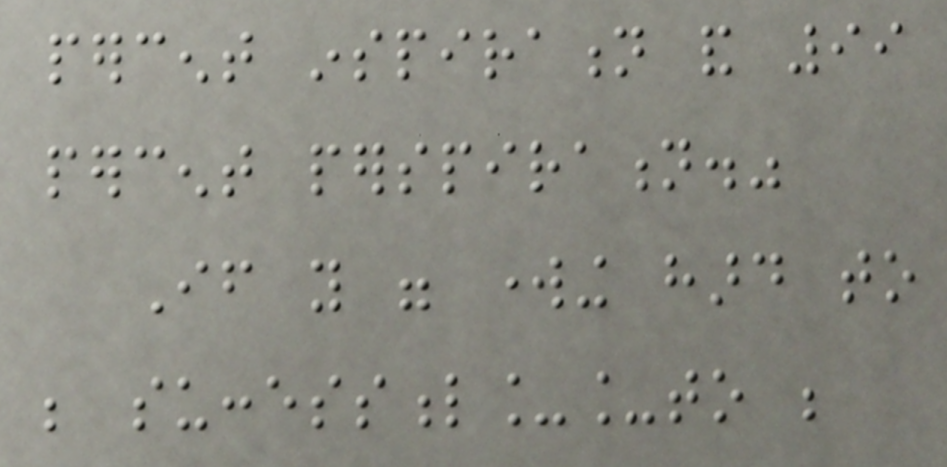percent inspiration and 99
percent perspiration."
If you were working hard to
be successful__to be
